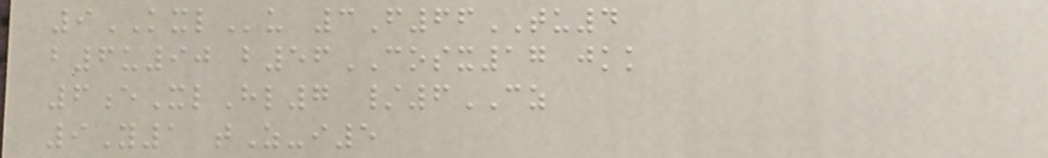9KXLu 3F66TU4
b6u90 b56COSX17 jkk
6eXlHl7 /6CZ
9Y1 tZ-i5
